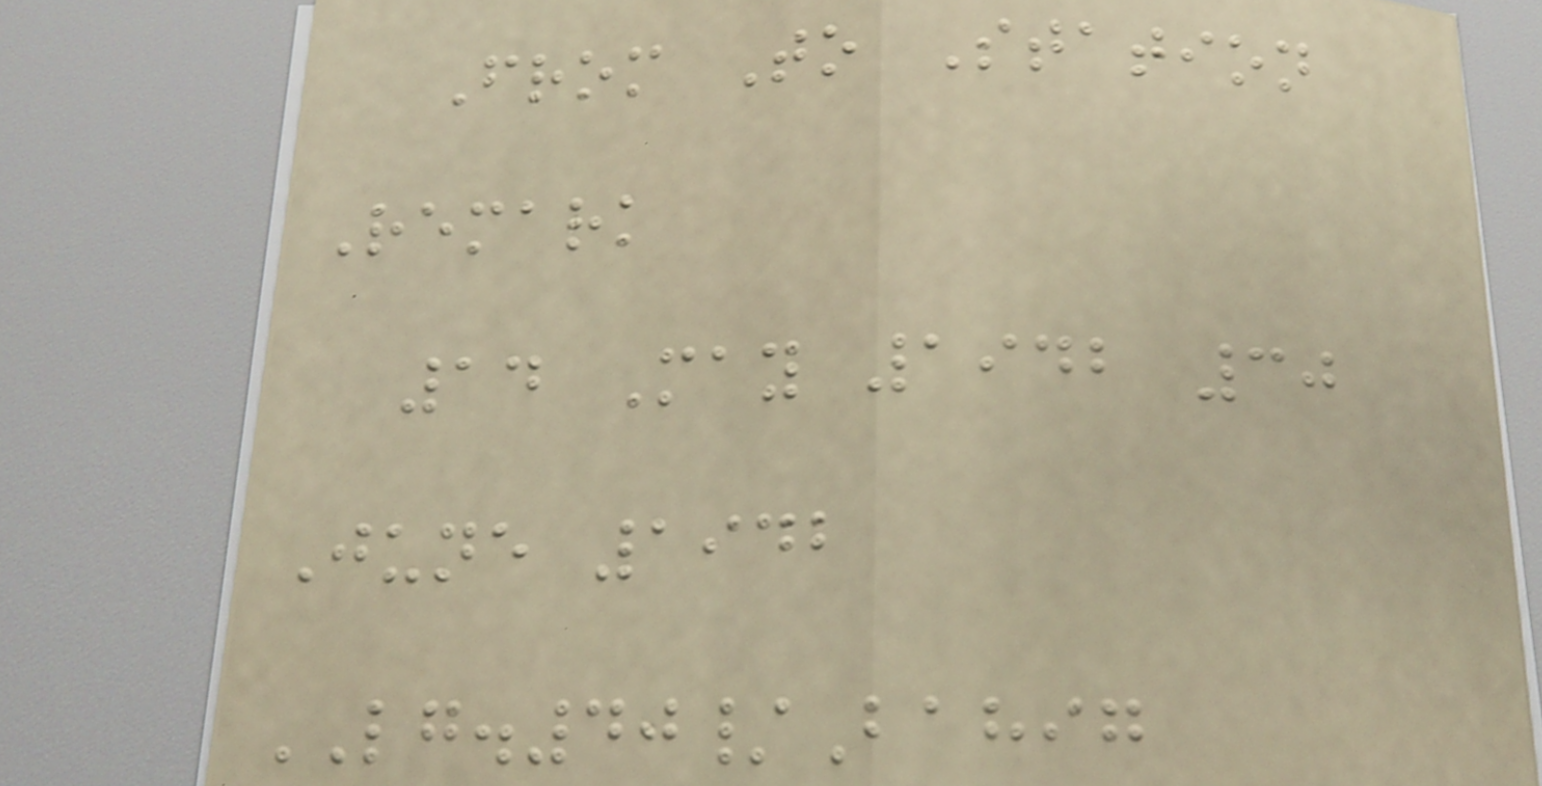From To Station
Remark
14 May 1942 30
June 1942
LG.40/Bahig
